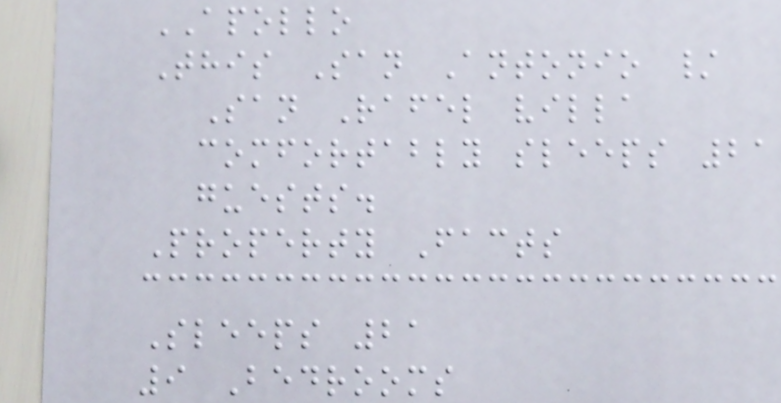APOLLO
This San Antonio /
San Rafel villa
comfortably sleeps 21
guests.
Property Facts
Sleeps 21
9 Bedrooms
